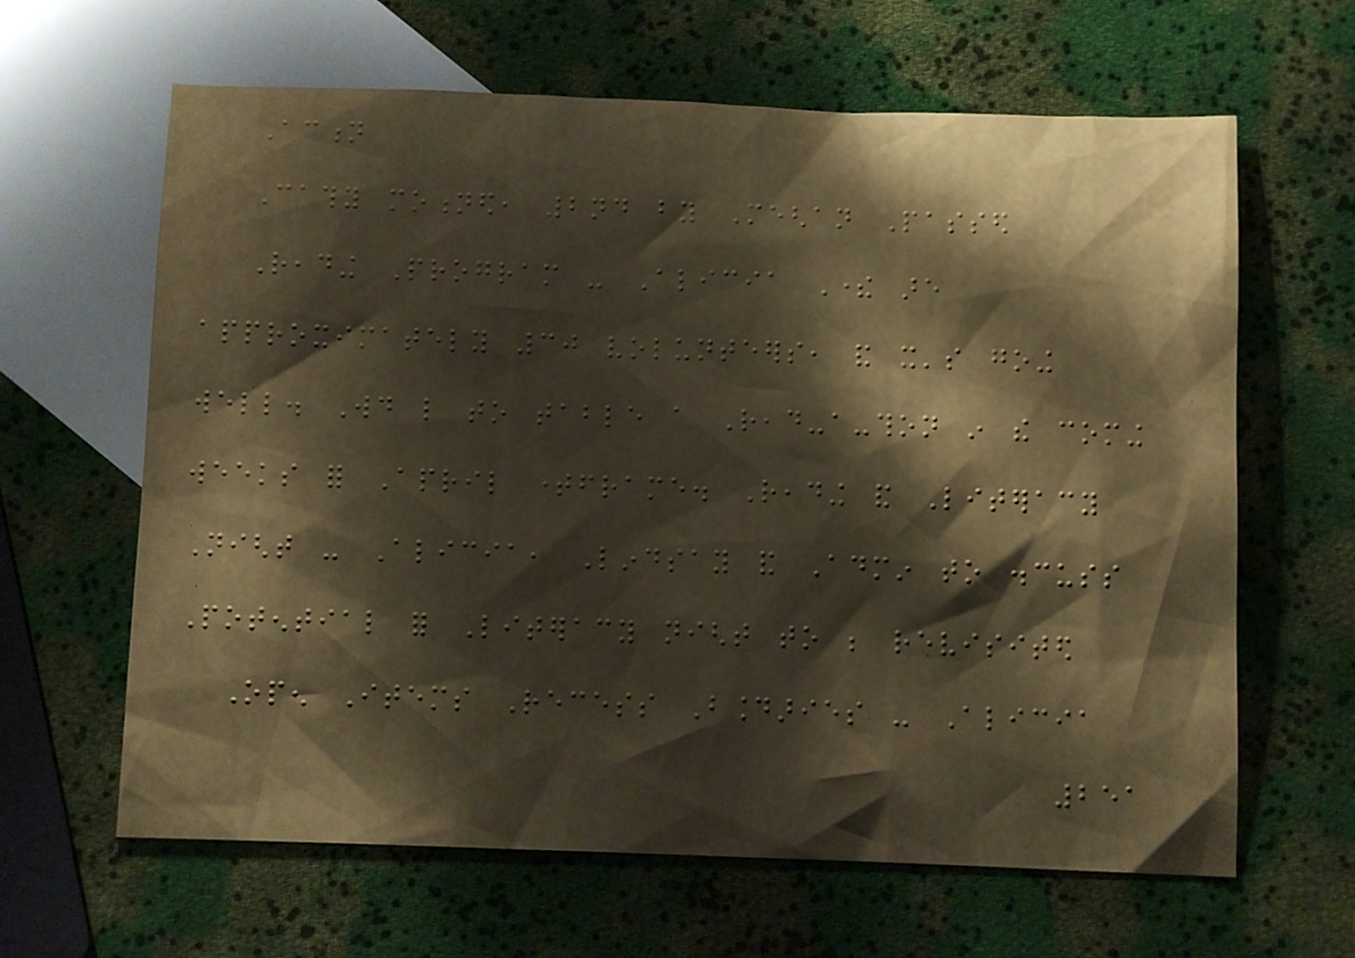Action
Cathy motioned, 2nd by Meghan Passed
Reading Program - Alicia There are
approximately 30 volunteers, and it's going
well. Would like to table a Read-a-thon in the coming
weeks for April timeframe. Reading and Literacy
Night - Alicia, Lindsay and Admin to discuss
Potential for Literacy night to be revisited
Open Items Recess Boundaries - Alicia
251
